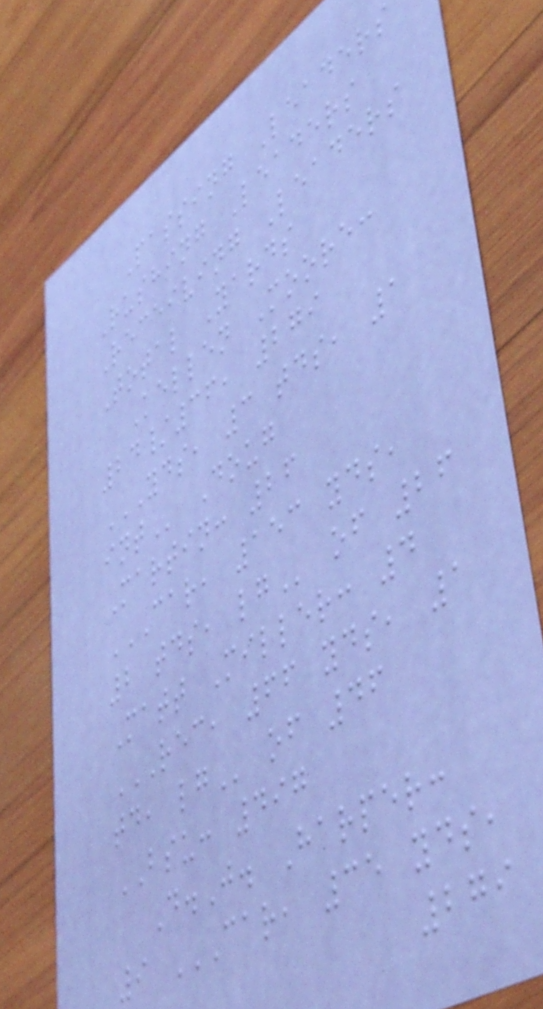Passing Leaders
Rushing Leaders
Receiving Leaders
Total Yards
Kellen Moore:
24/36, 279
YDS, 3 TDS, 1
INT Doug
Martin: 26
CAR, 153 YDS,
2 TDS, LG of 26
Matt Miller: 4
REC, 66 YDS, 1
TD, LG of 46
BSU: 497
D.J. Harper:
9 CAR, 35 YDS,
279
